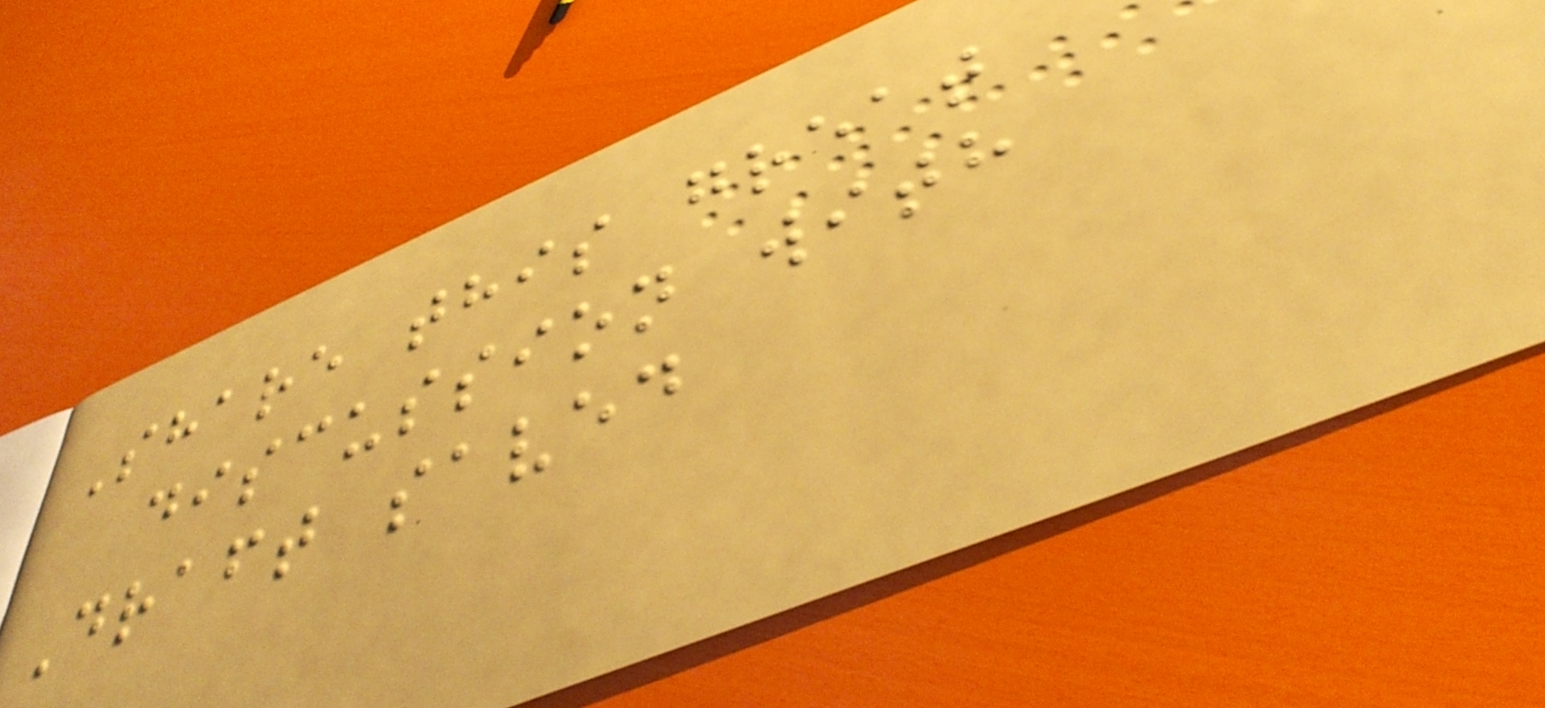Share this great
discussion with
Draft saved
